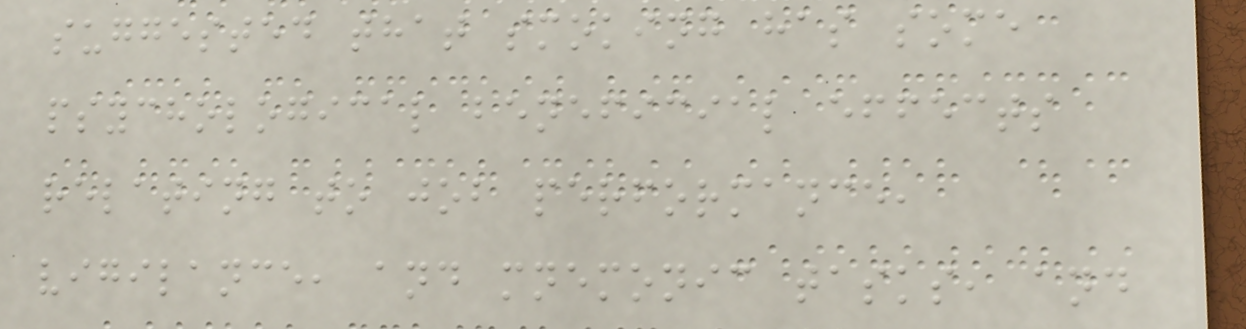suggested that smoking has some
psychological beneficial effects
relating to job performance,
vigilance, and mnemonic tasks, and
